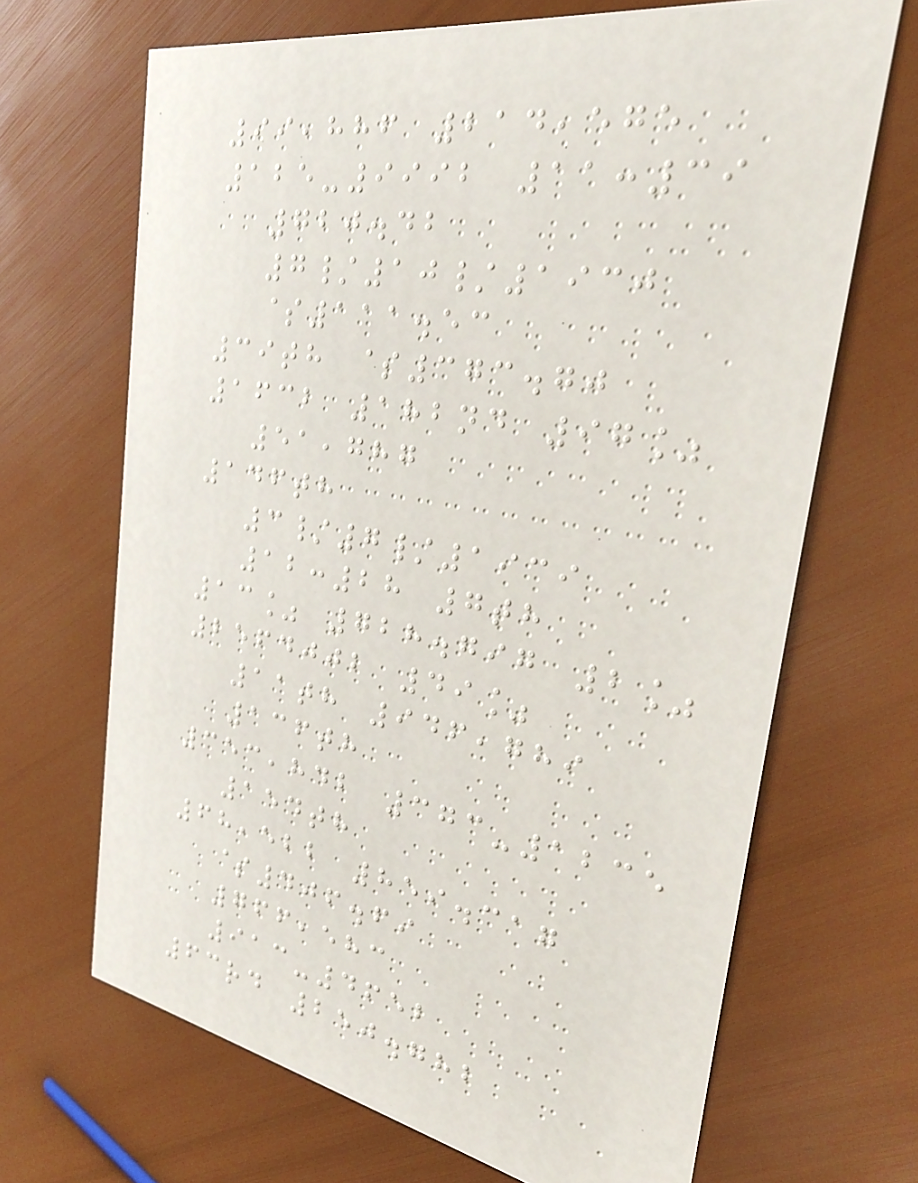99,886 214,575
125-9992 11:39
720.42
7/10/1930
$111.53
39th $373.70
1632 182nd 97%
51,787
146th
3/7/1939
12:28 7th
13% 728.797 2%
2564002 49%
11th 946,789
136th
353,842 373-1235
154th
68,522 859.317
$406.69
766,583
913-4652
63rd 250.782
